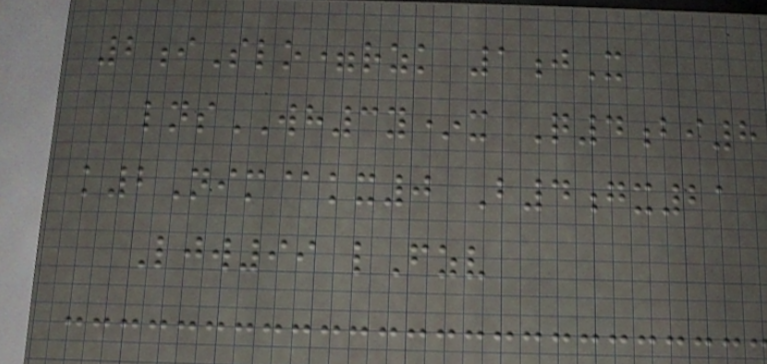2iSlo=rzk 1jX
lnsWH3y*x Q4bi8
k2Nim@kx0 B4gx21
Ljw99 lFzv
